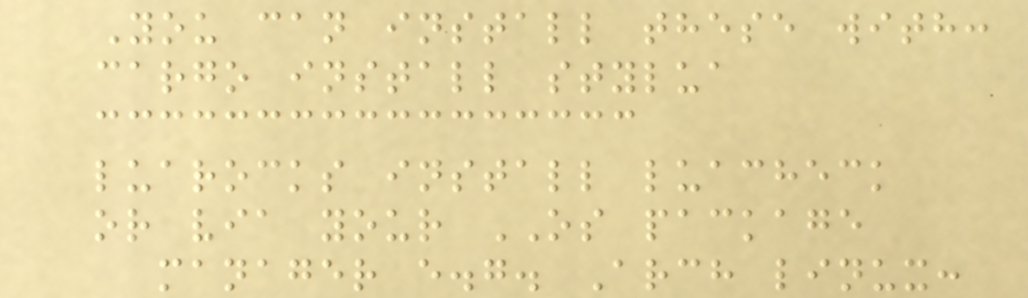You can install these with:
cargo install stylua
luarocks install luacheck
or via your OS package
manager e.g. Arch linux:
